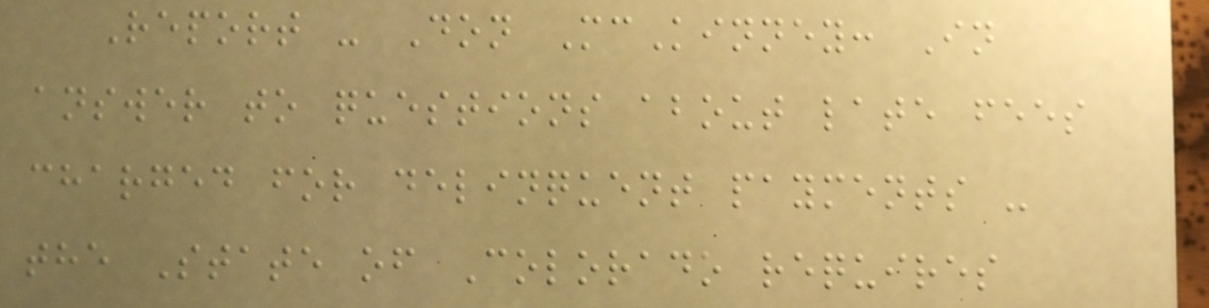Report - Don McKinney: In
answer to questions about late fees
charged for delinquent payments -
the State of Colorado requires
